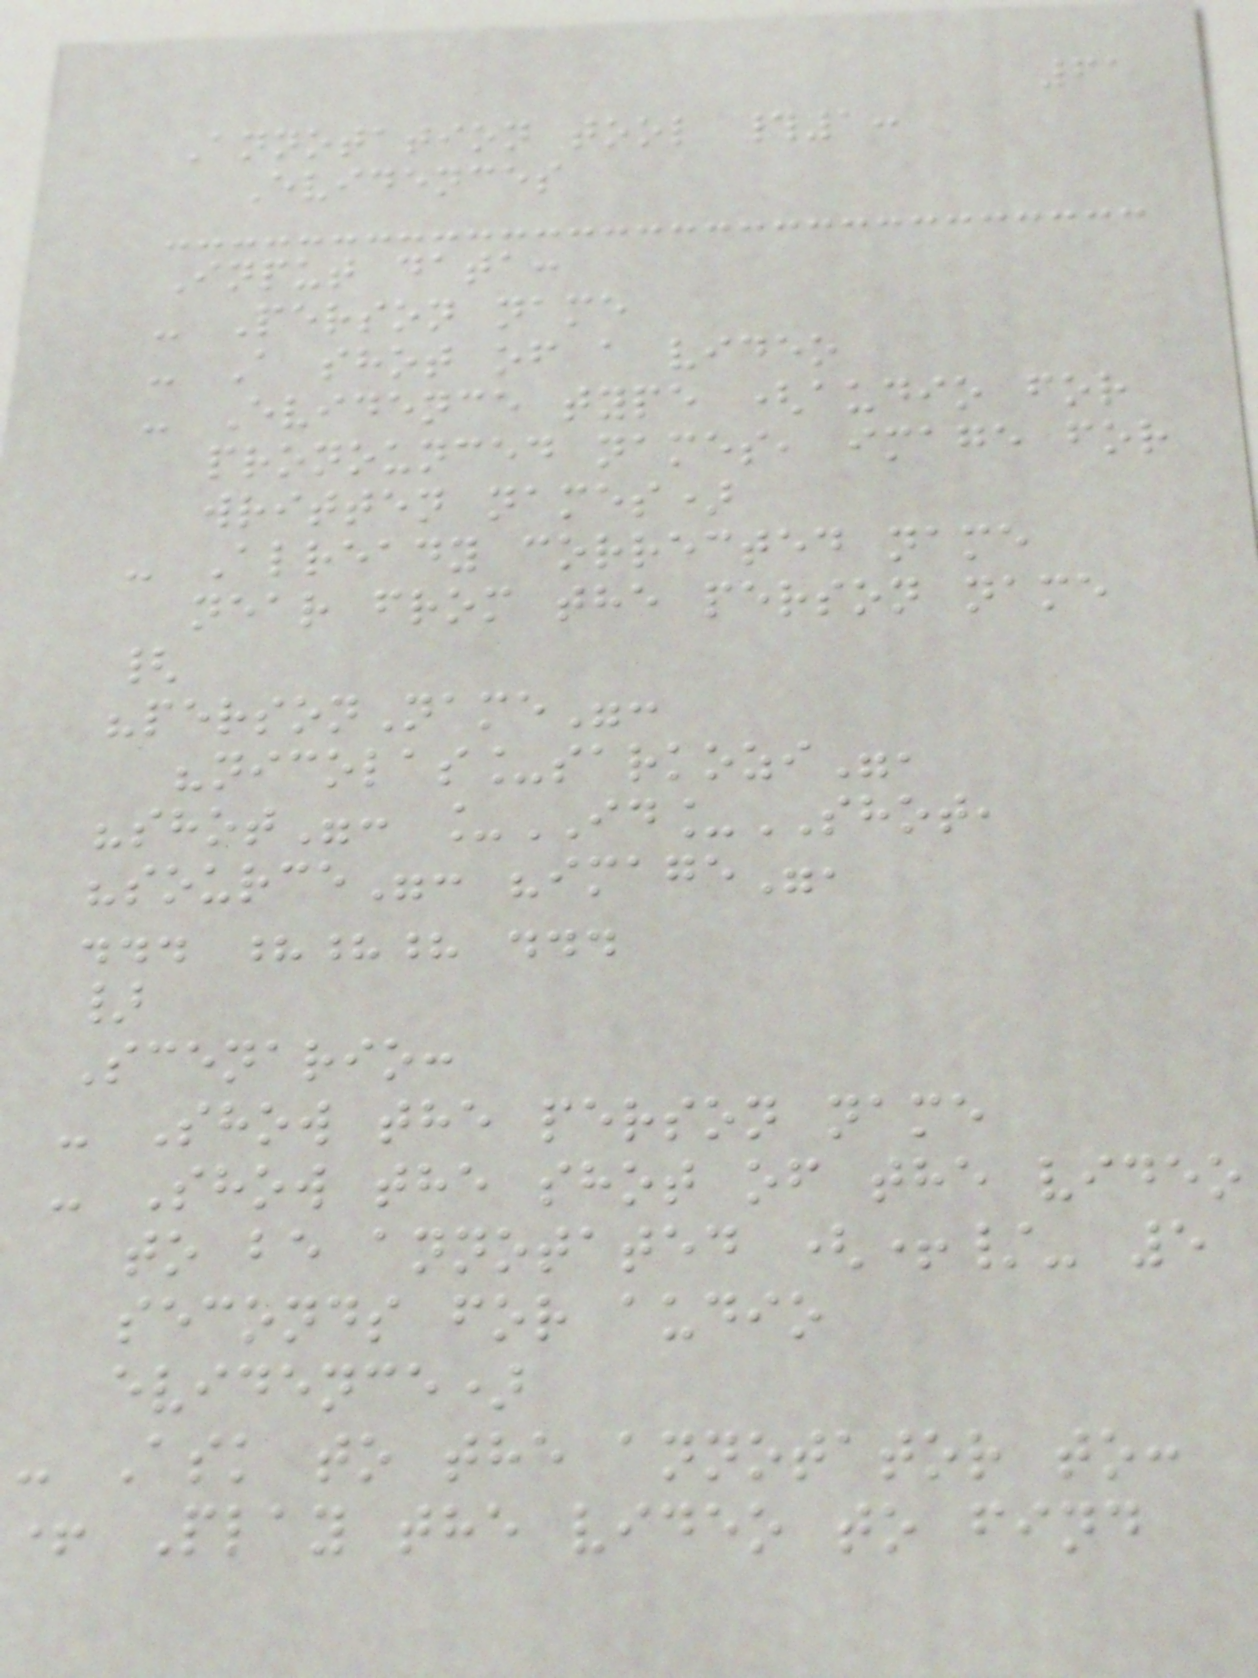61
Annotation tool #1:
Evidences
Input data:
- Person name
- A shot of a video
- Evidence type (audio for
pronounced names, image for
written names)
- Already corrected name
near from the person name
{
"personName":
"nicolas_sarkozi",
"shot": _ID_SHOT,
"source": "image",
... ??? ...
}
Scenario:
- Show the person name
- Show the shot of the video
to be annotated (+/- 5
seconds for audio
evidence)
- Ask to the annotator to:
+ Play the video to find
